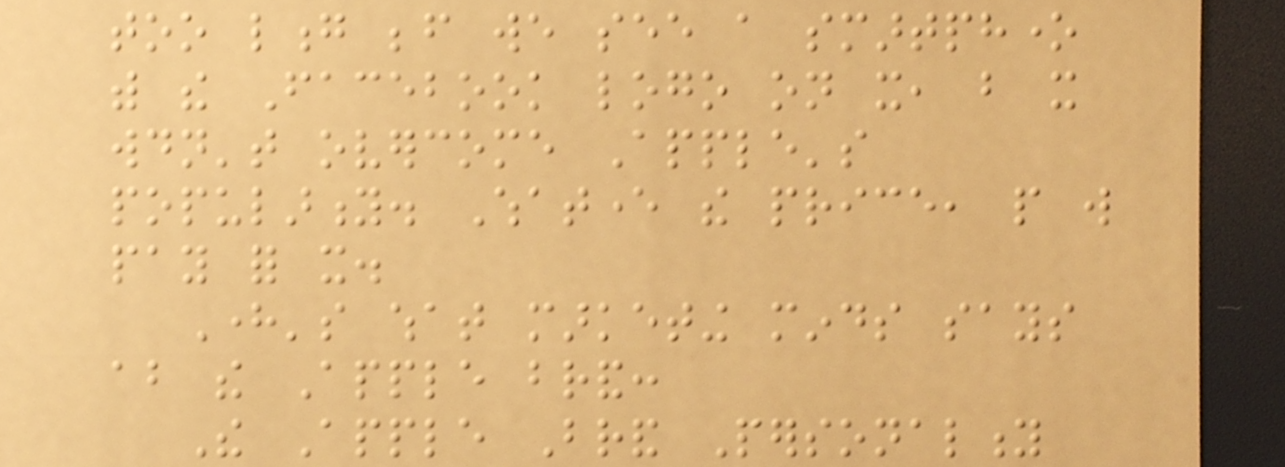too long before we see a smartphone
with the Facebook logo on it, but it
wouldn't overcome Apple's
popularity. Whatever the price, people will
pay for it.
Here's what marketing minds says
about the Apple brand:
The Apple Brand Personality
